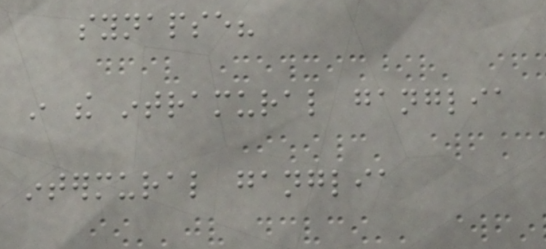synapse?
in the intramural ganglia
intermural ganglia
